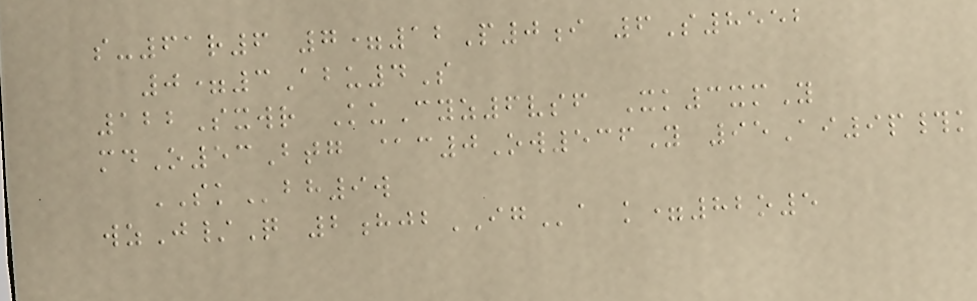s-61r6 7=12P0i 6S8552
0=3Abu4S
122Sxwr KuCyz6vsf Xk3xmY
mdO53Btg @c0Ow536Y 95Ai9p#k
SKbh9w
wzJ/Q 2hjbIGa k=82o5
